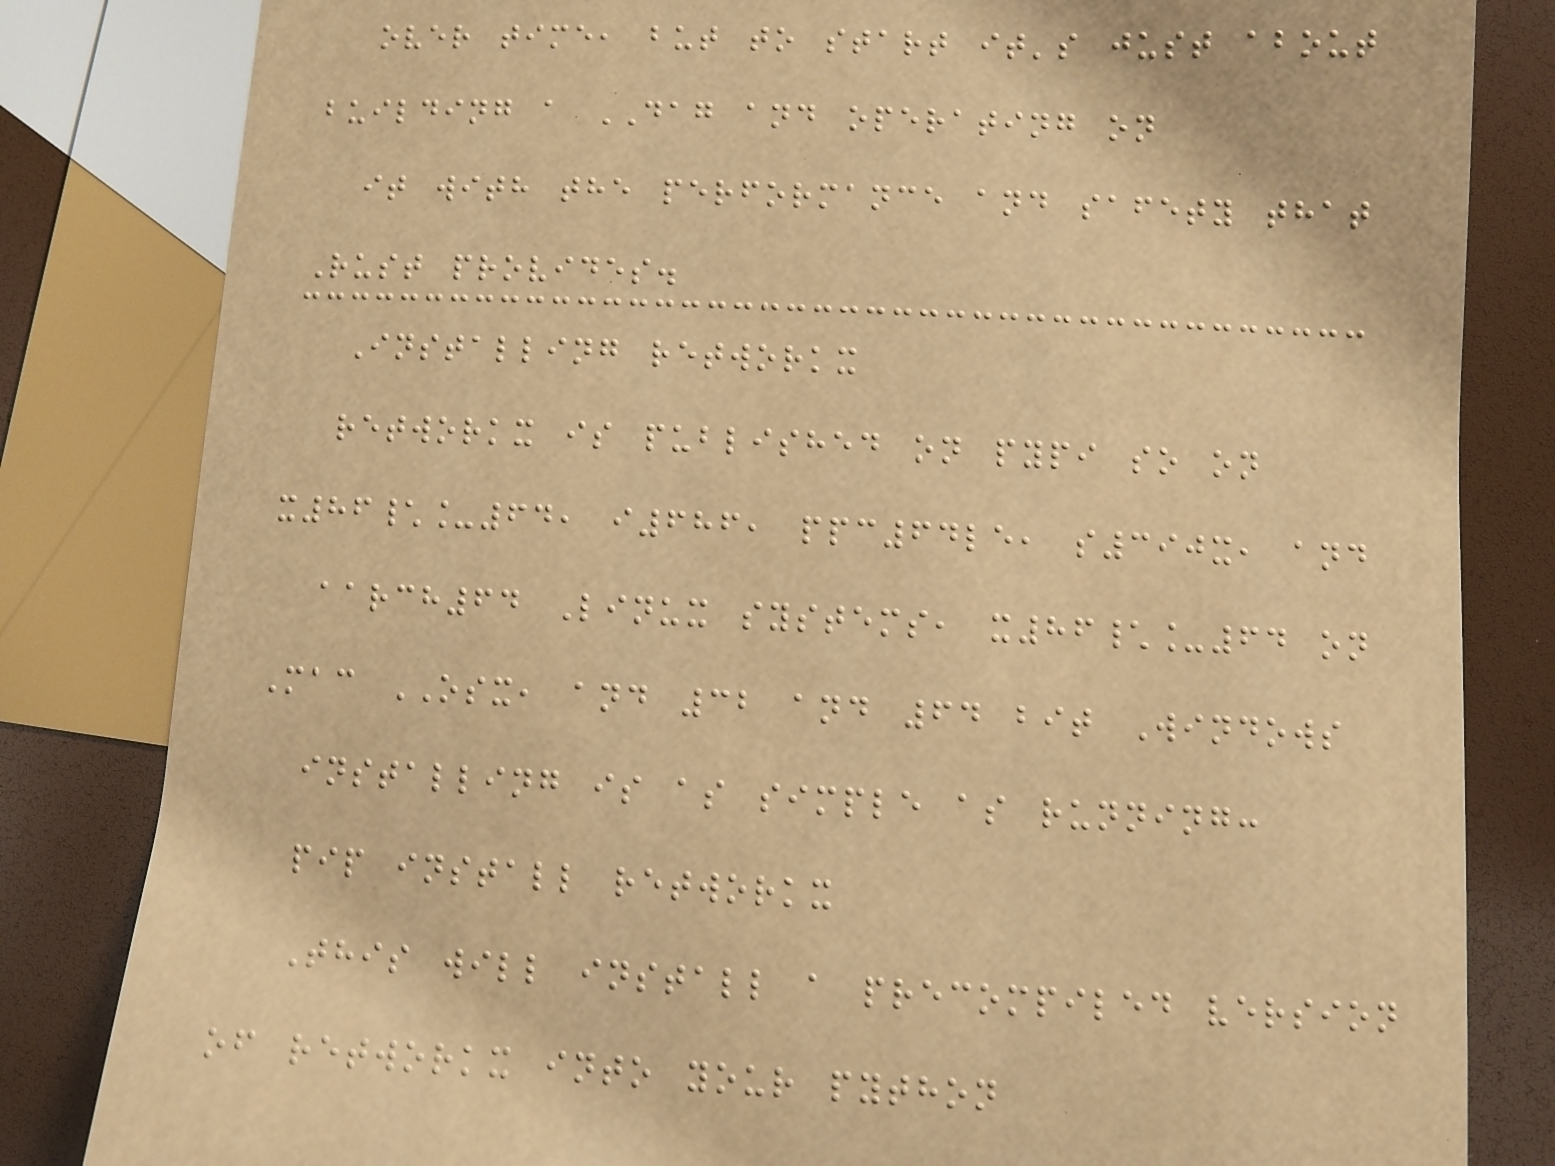over time, but to start it's just about
building a DAG and operating on
it with the performance and safety that
Rust provides.
Installing retworkx
retworkx is published on pypi so on
x86\_64, i686, ppc64le, s390x, and
aarch64 Linux systems, x86\_64 on
Mac OSX, and 32 and 64 bit Windows
installing is as simple as running:
pip install retworkx
This will install a precompiled version
of retworkx into your python
